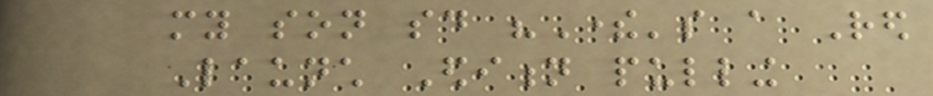my son said "There's a Red
Launch Edition pulling
